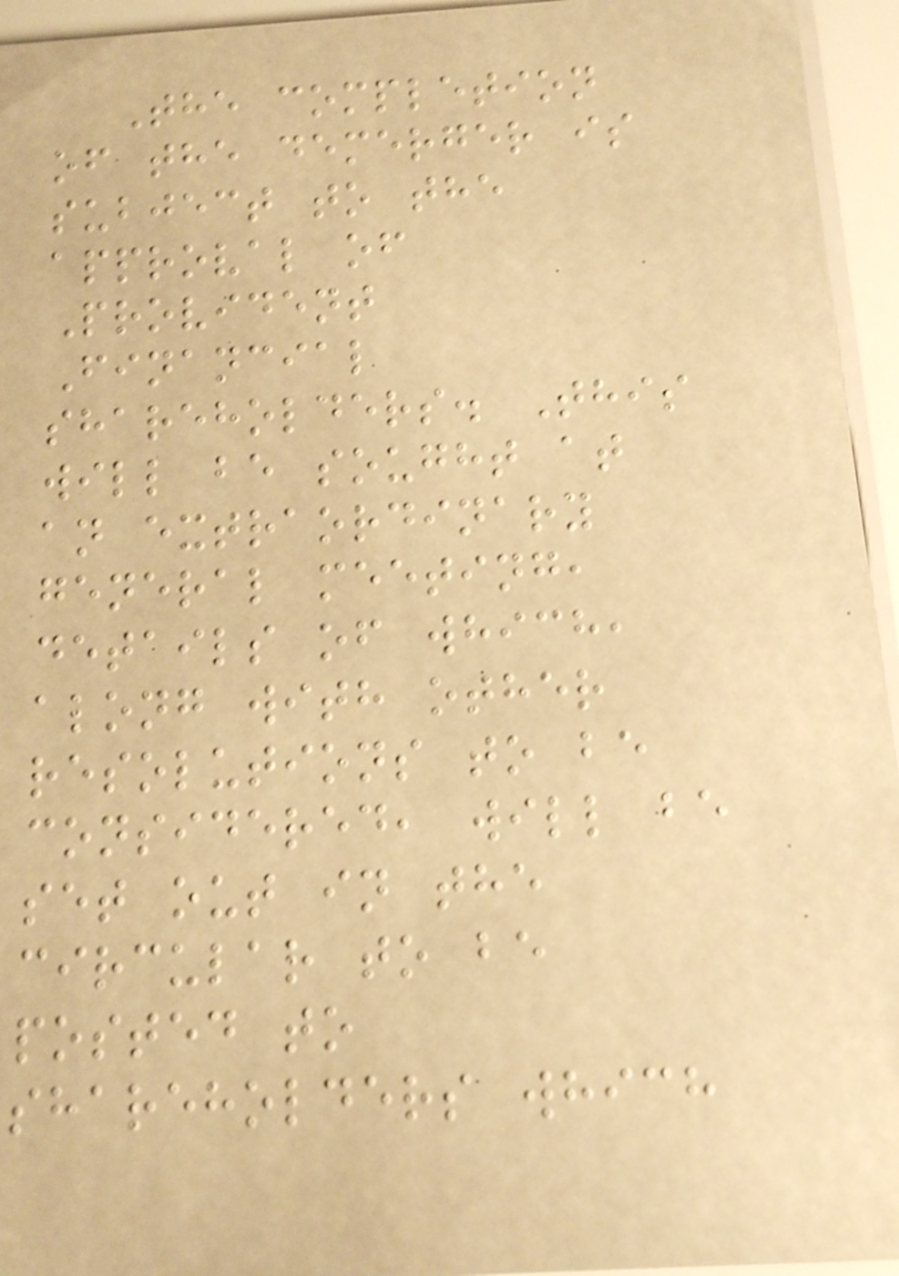The completion
of the demerger is
subject to the
approval of
Provident
Financial
shareholders. This
will be sought at
an extraordinary
general meeting,
details of which,
along with other
resolutions to be
considered, will be
set out in the
circular to be
posted to
shareholders which
